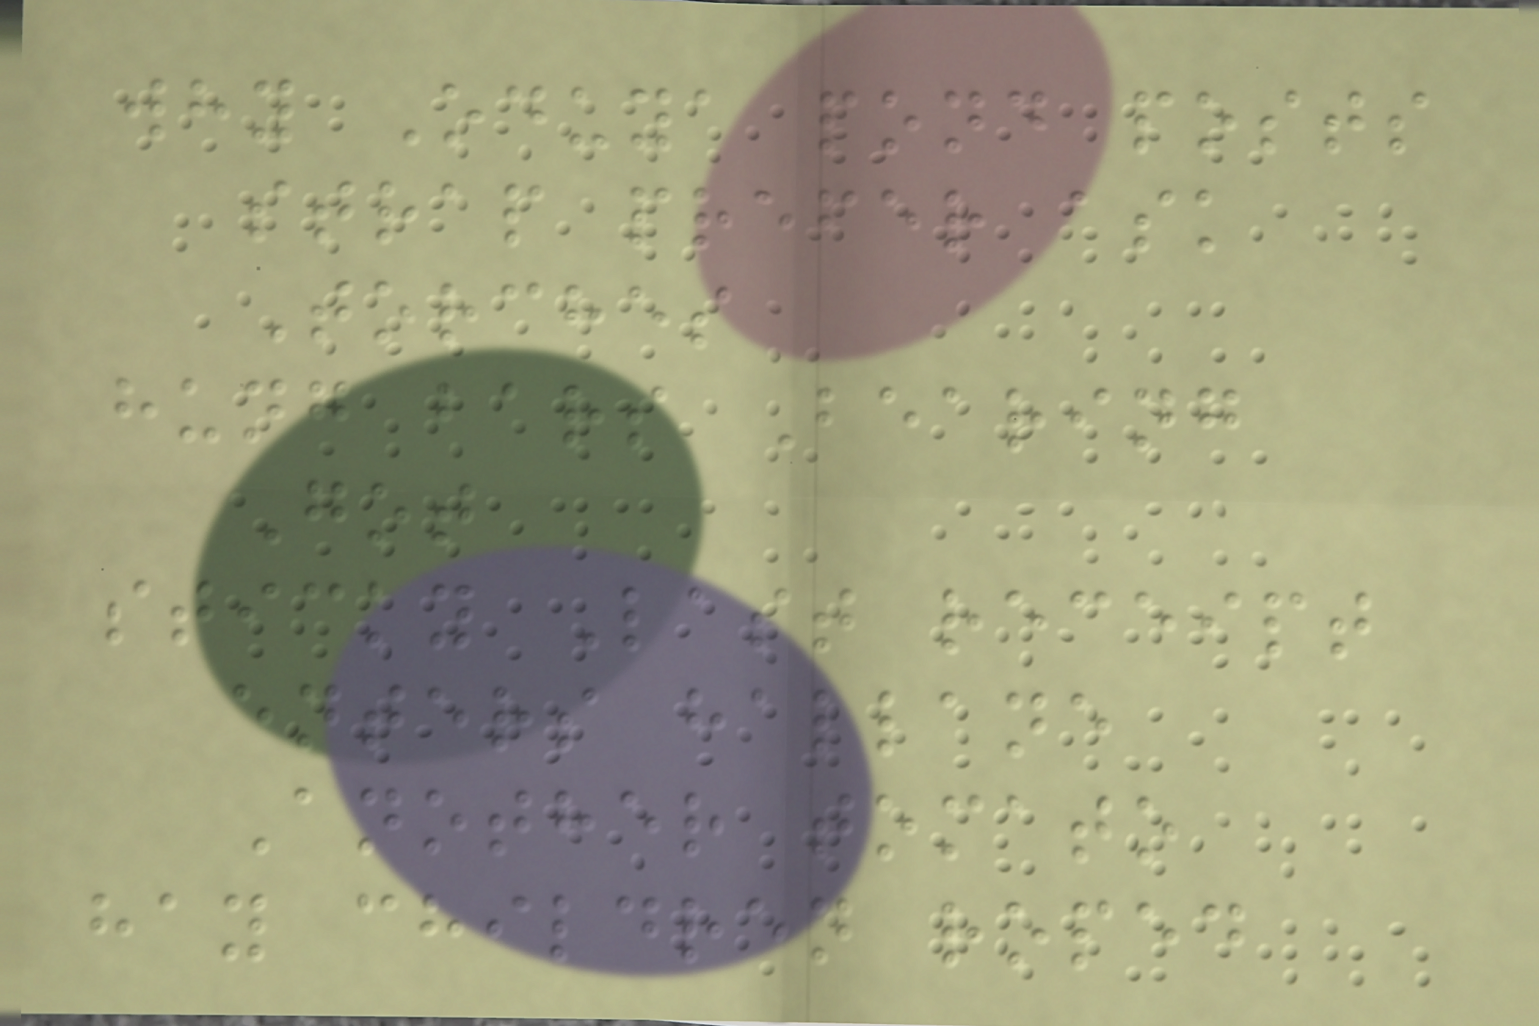why Oduya pond posts
strap prefer ask
Torches
hung bars Bearing
Got
sticky Last receipt
enters hallane
Another tomato
hay children roped
